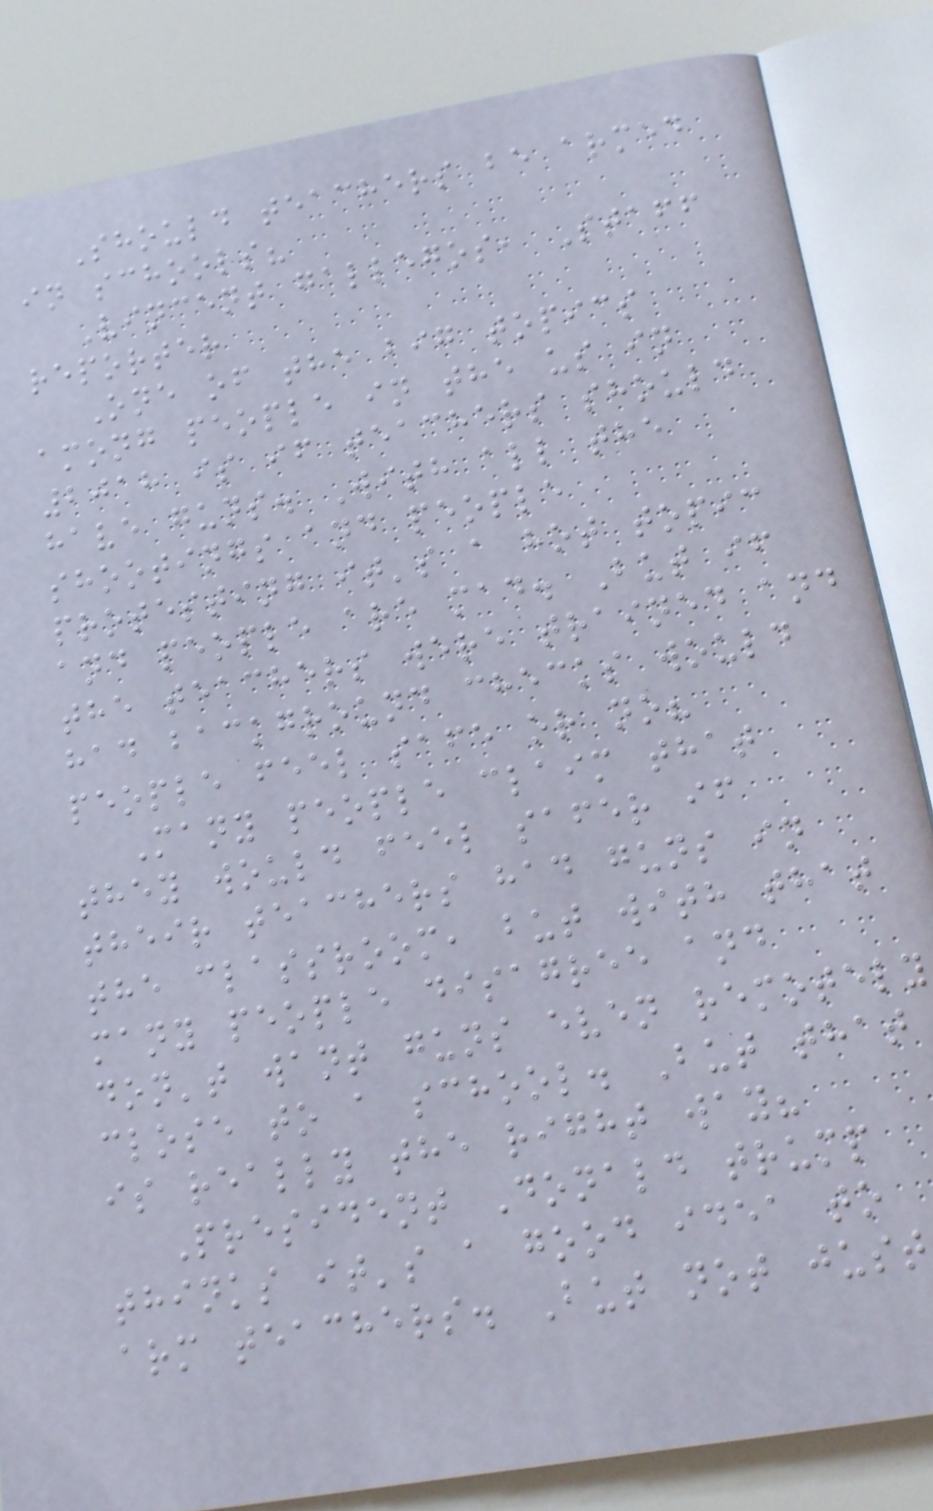Should teachers be armed
in schools?
Vincent gallegos, Staff
reporter
One of the big topics
among people in the us in
2018 is if teachers should
have guns. With all the
shootings and people
protesting it's a hot topic
and people are mad. But if
the teachers were trained and
had background checks would
people feel safe or no?
Many people claim that
they would feel safer if
their teachers had guns in
the classroom, but with that
many people disagree and
don't want guns even remotely
close to a school. But that
is really the right way?
President Donald trump
thinks it's a good idea to
arm teachers. But not just
